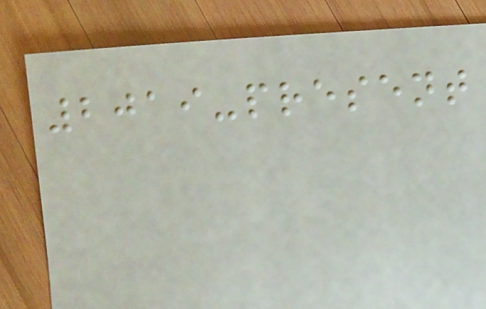2019-present
